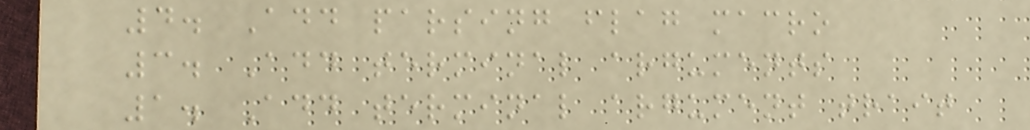4. Add parsing flag macro
3. Add terminal arguments
1. Add terminal argument trait
